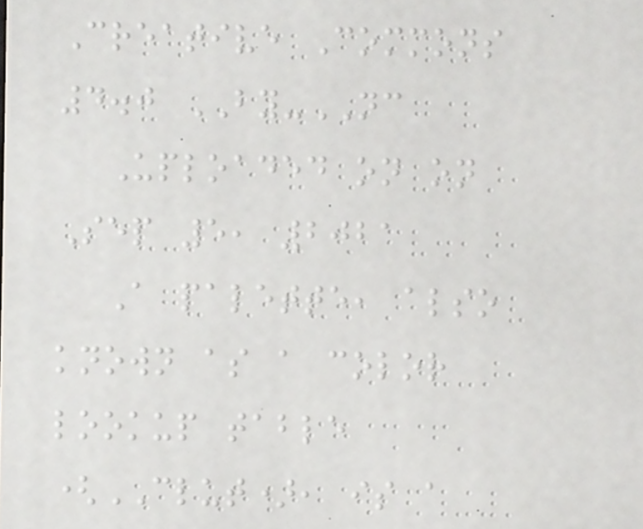Creative Commons
4.0 BY-NC
Uploaded on on
Sep 5, 2021
A palette, also
known as a color
lookup table
(CLUT), is a
